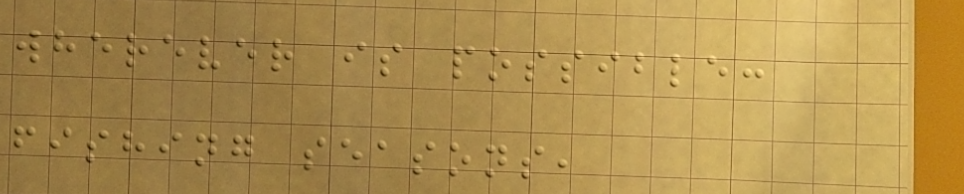wherever is possible:
fishing seasons,
